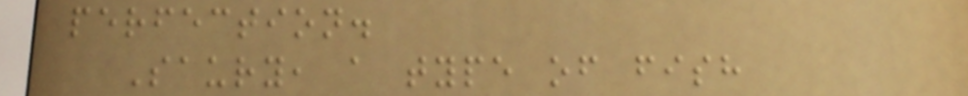perfection.
Saury, a type of fish
